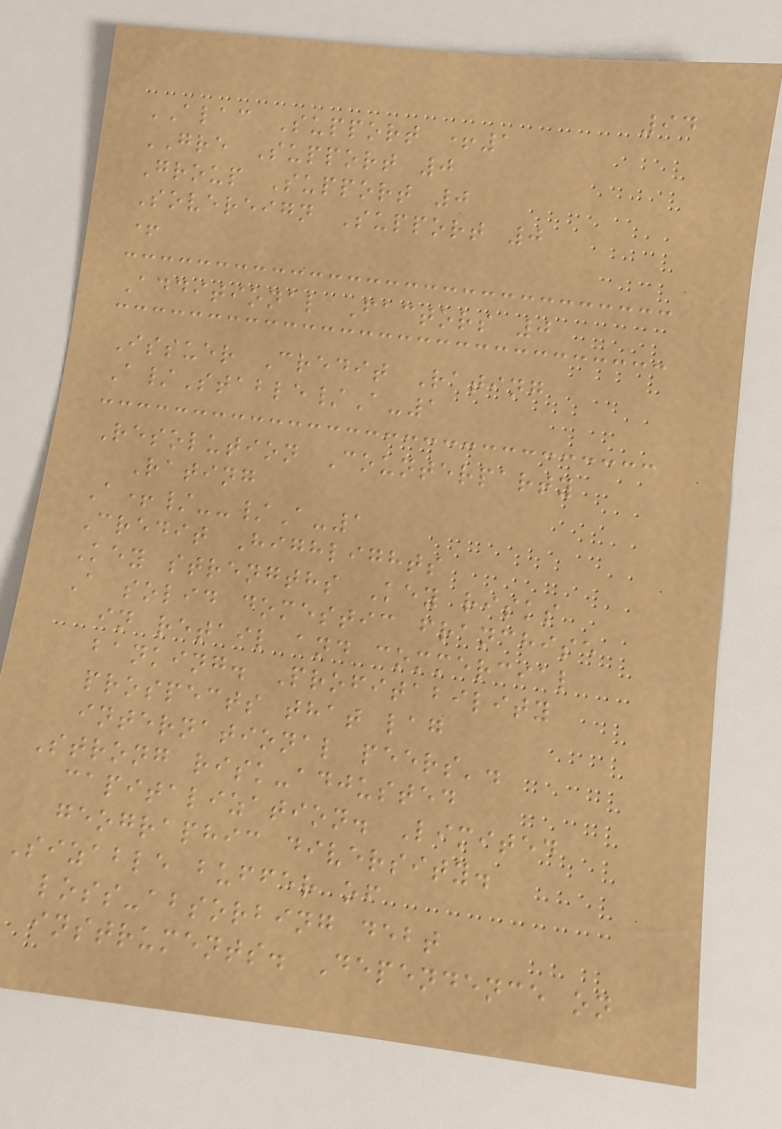94
ALAC Support +1
GRE Support 0
Group Support 0
Sovereign Support 0
+
Additional Factors 0
Issuer Credit Rating
A/Stable/A-1
Resolution Counterparty
Rating
A+/--/A-1
Credit Highlights
Key strengths Key risks
A solid domestic franchise
in retail and commercial
banking. Profitability
prospects that lag
international peers'.
Strong risk-adjusted
capitalization. Limited
geographic diversity.
Sizable buffer of
loss-absorbing debt
instruments. Dependence on
